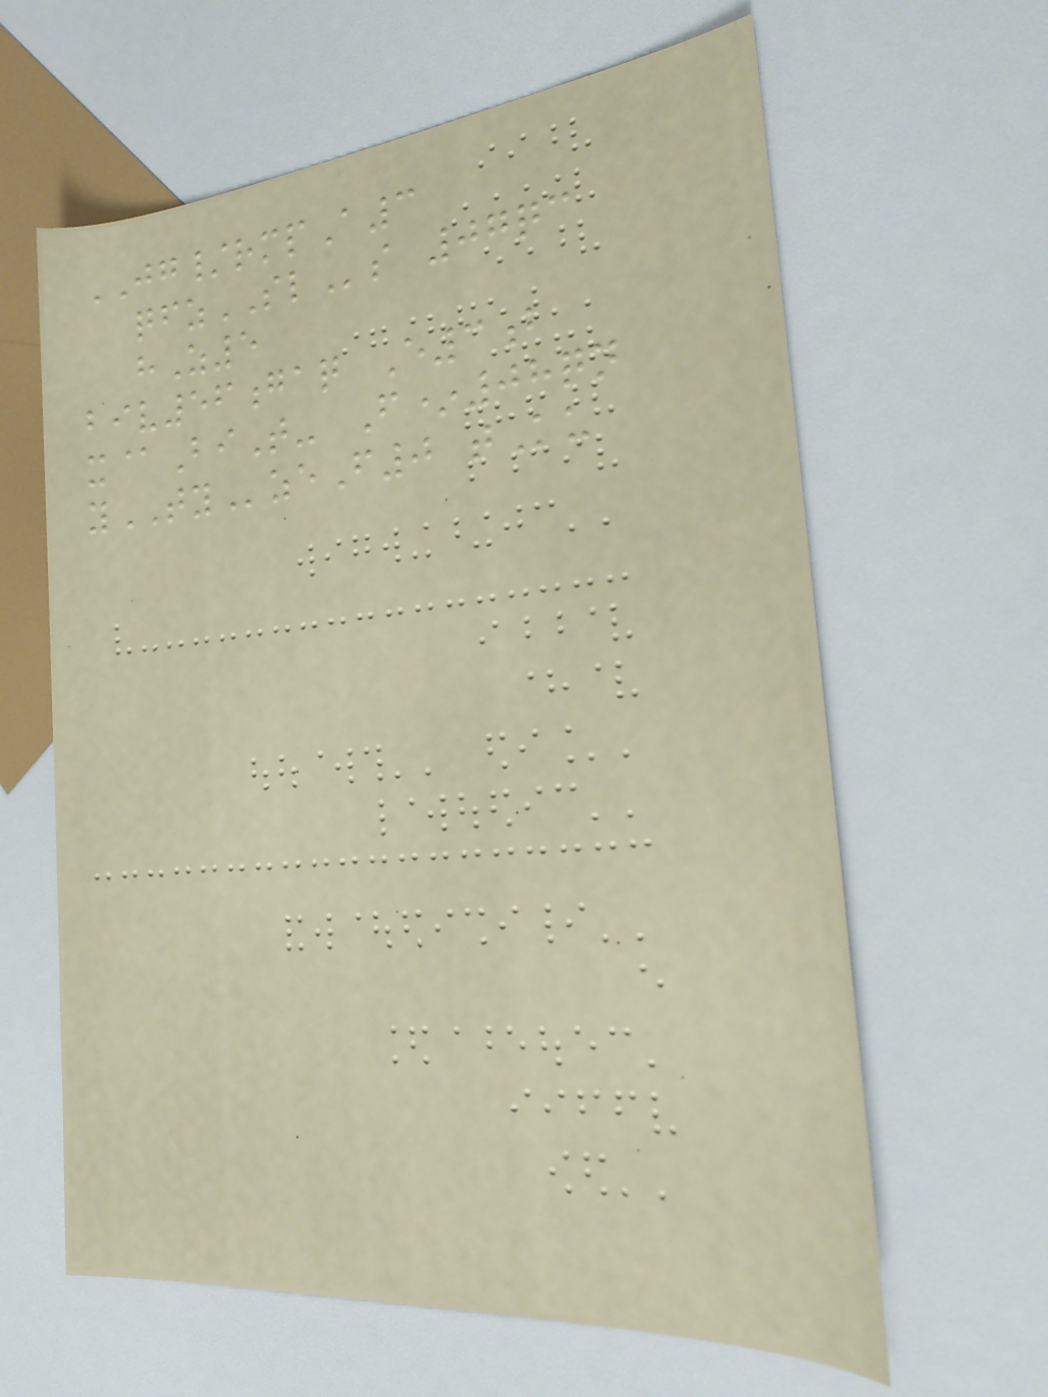JG/rmpA3
qfzSLs 07qc
hZ5
biv56gaq E3b
x@BiT- F*08qn
yTYzeF0 tKu
